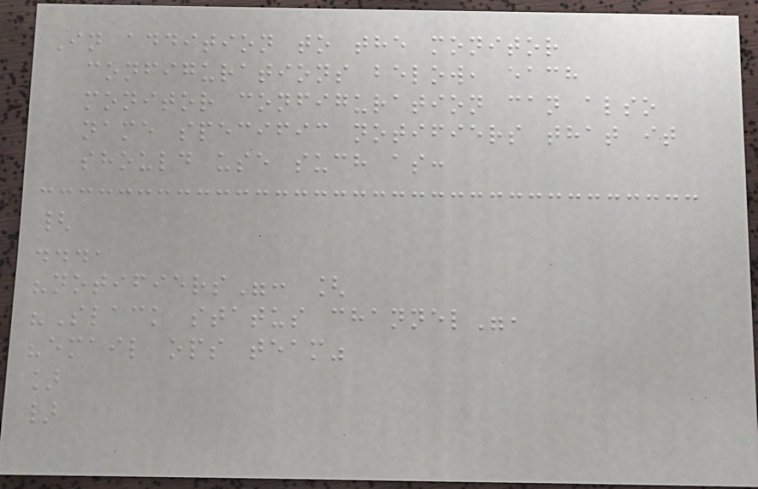In addition to the monitor
configurations below, each
monitor configuration can also
name specific notifiers that it
should use such as:
{
...,
"notifiers": [
"Slack status channel",
"email ops team"
]
}
